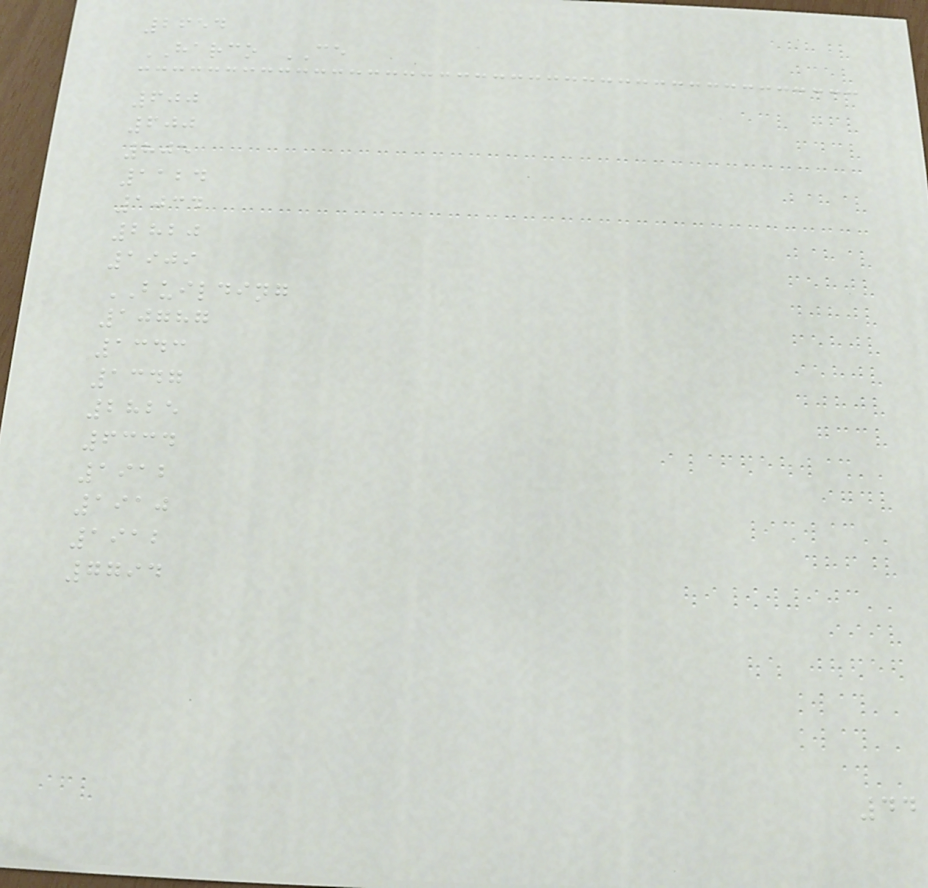2654
HARCO CE
600
600
805
1124
1034
2820
1909
BUILDING
10787
1343
1347
2825
6334
1912
1910
1912
7794
44
